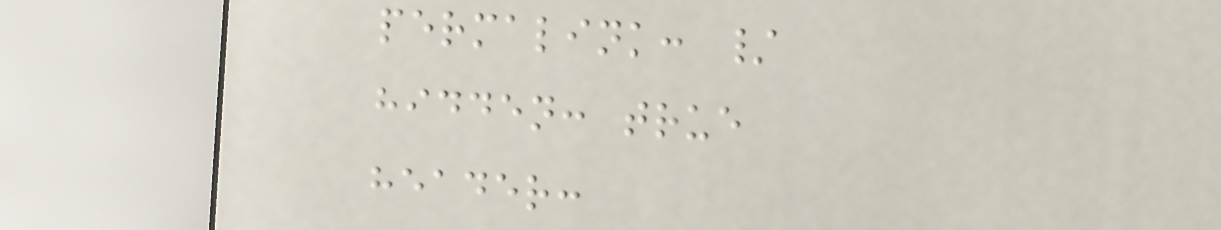permalink: /
hidden: true
header:
